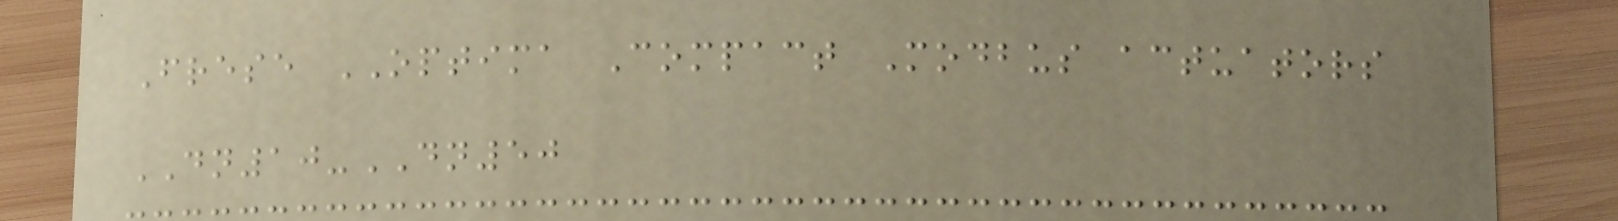Frese OPTIMA Compact Modbus actuators
DN10-DN50
